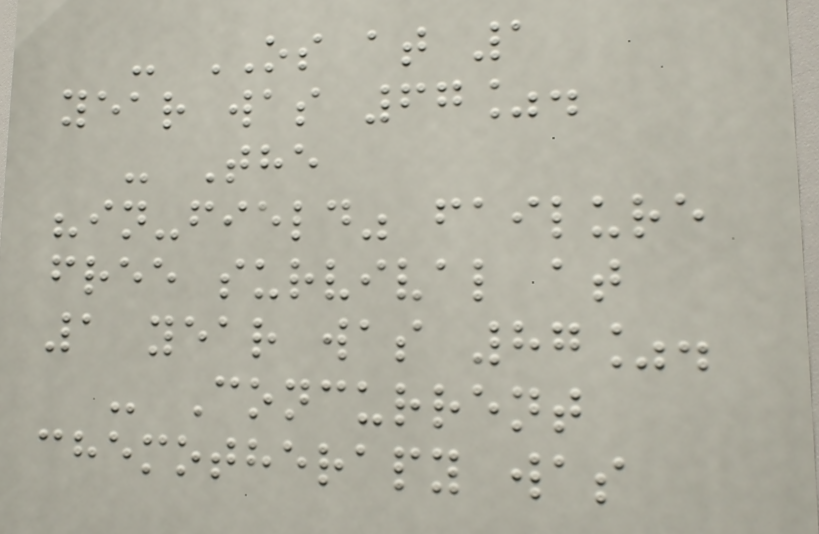- OS at 1
year was 67%.
- The
"in-field" failure
free survival at
1 year was 87%.
- Concurrent
chemotherapy was
